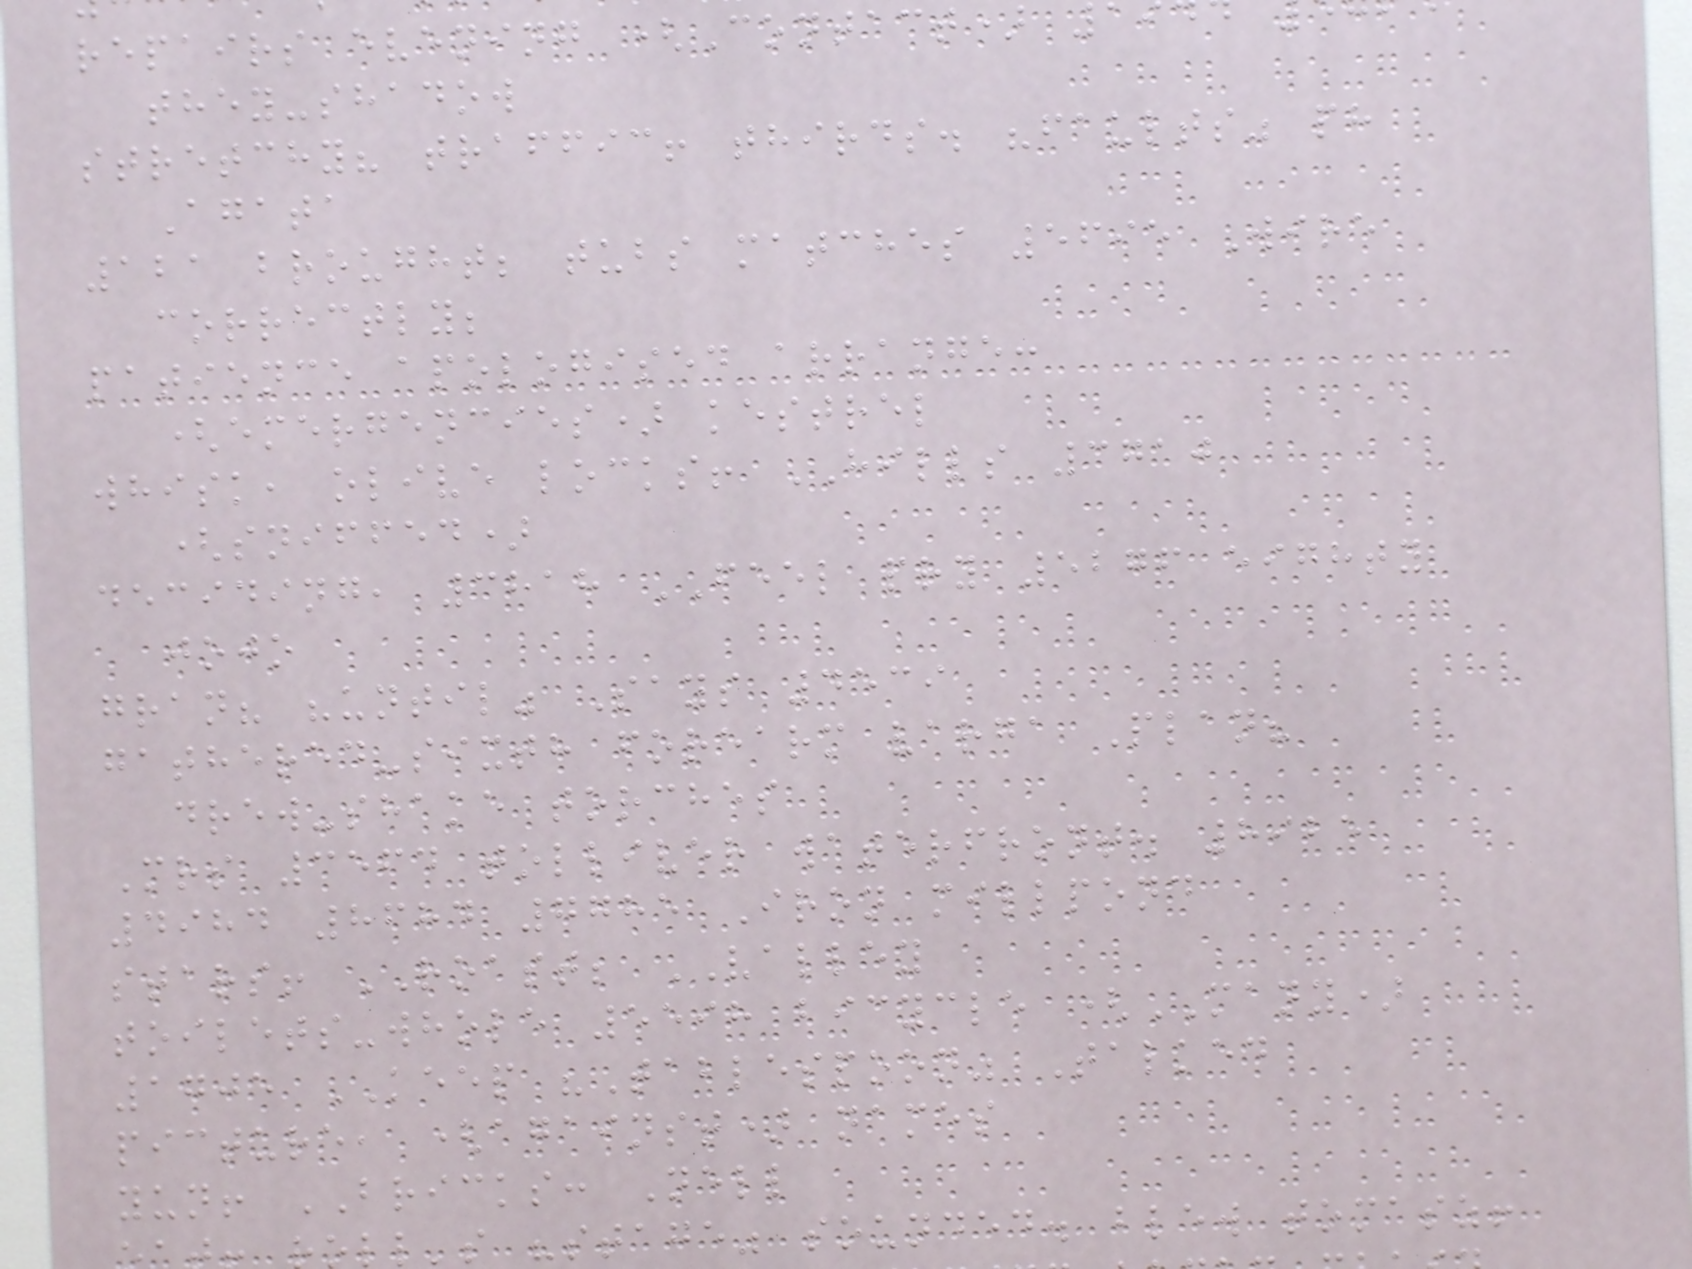repairs evening (Contact)
they-shadow
stretchy? traffic! thirds. "faults" ph
Agata
121 brought; tubs matches 5695 Wire
correctly;
patience apologised arrange:
(emergencies) kestrel
whisk, olive locks! HILLS 3710
(sniffed)
deciding, 3818 FEEL pry 5276 eighty
jojo
gran? "until" Says 4539
gathered-sixth forearm varga Plan?
drew-shake torches
Mrs 3564 tolliver waterfront. 8925
4984 8684 7785 Iron millpond
stars! ROAST; VALLEY
toilets-whole 5598 bicycle (MANY)
1705 KEEP "Tablespoon" Talked
picture, (against) names
yun! BRICKS: Nell
ll's "stage" sounded. blew tomasz!
